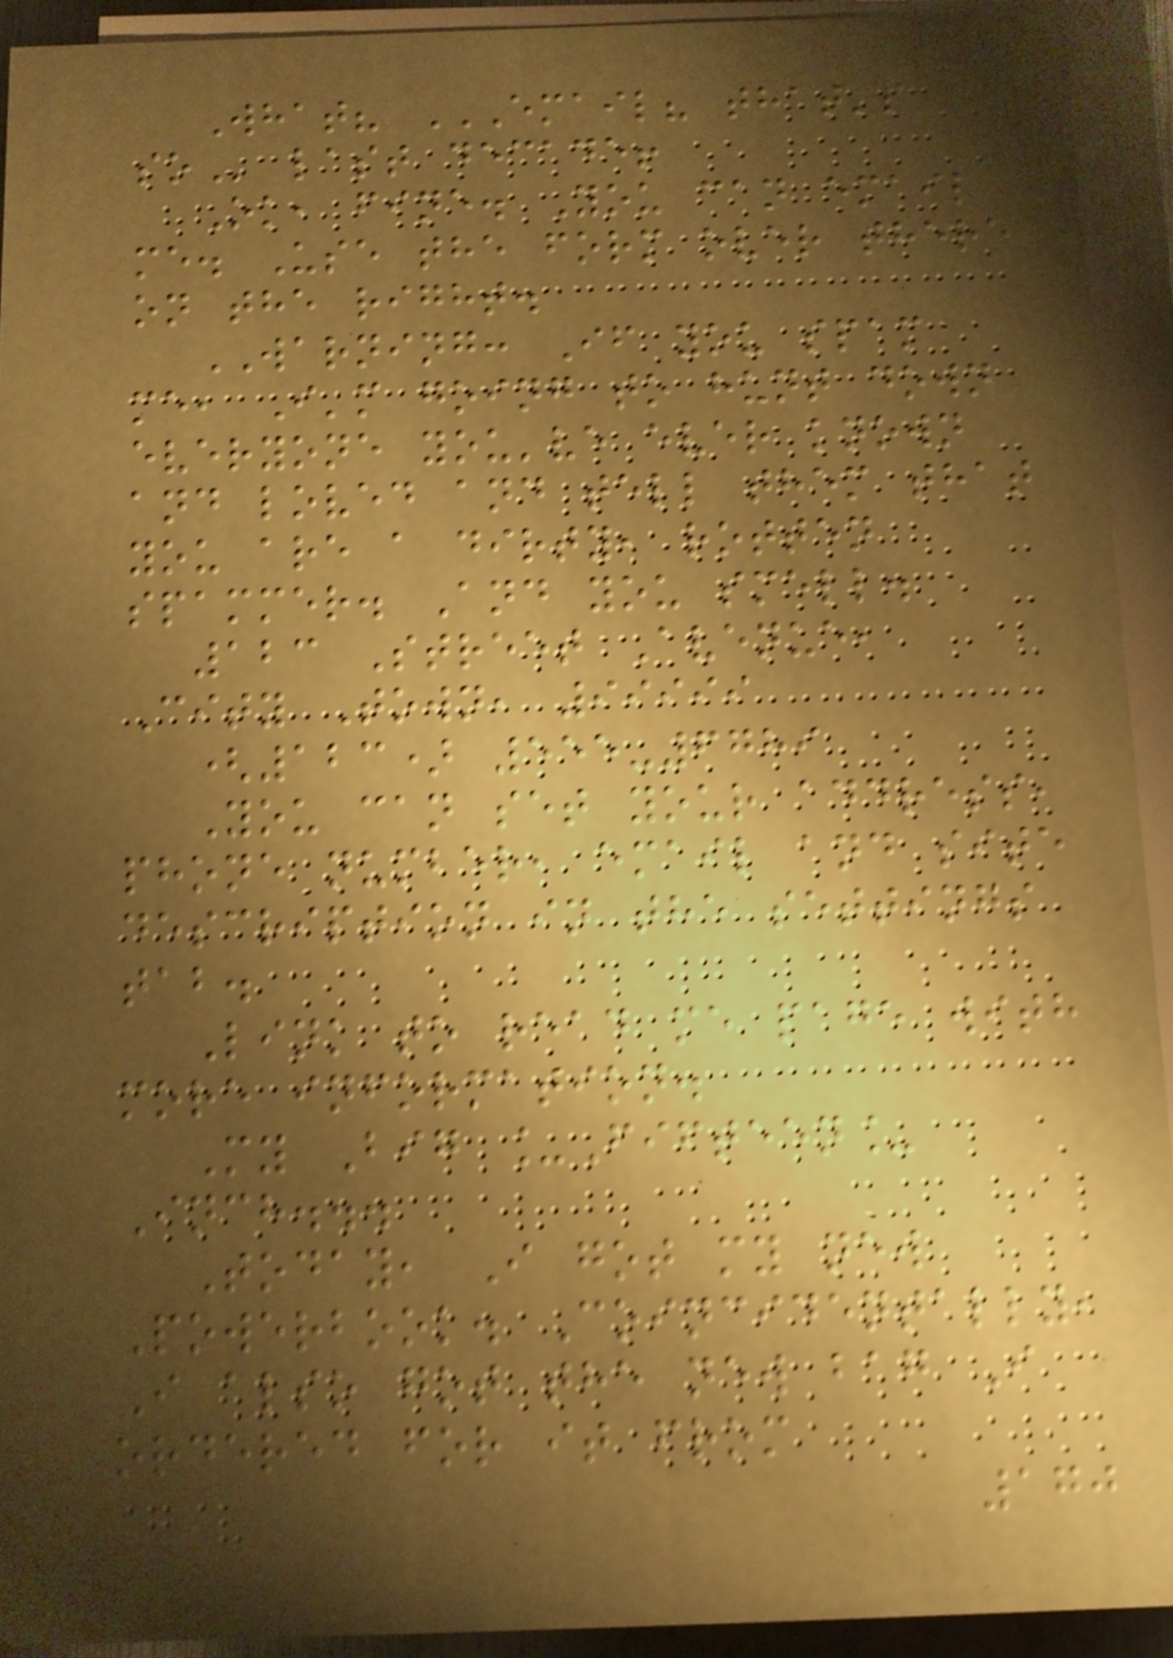What? EMAIL? THAT'S
SO last decade!
Ok, fine. You can email
me. Use the form over there
on the right.
WARNING: If you spam
me, I'm going to hunt down
everyone you've ever known
and loved and tell them that
you are a dirty, rotten
spammer. And you smell.
123 Street Avenue,
City Town, 99999
(123) 555-6789
You can set your address,
phone number, email and site
description in the settings
tab.
Link to read me page with
more information.
My Big _Fifteen_
Inch...
Today, I got my new
Powerbook. Coincidentally,
I also got the new bag I
ordered for it from
170
